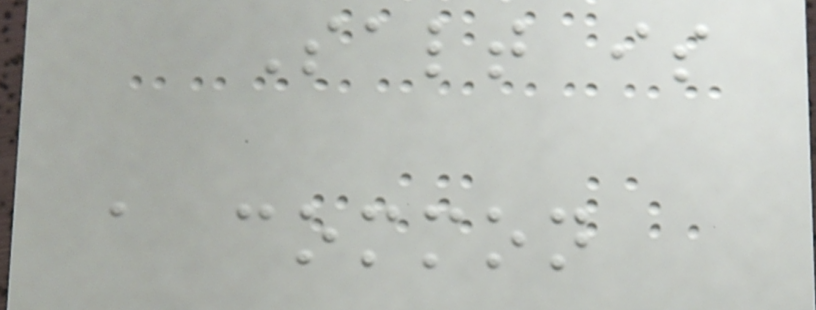Salt is
a common
